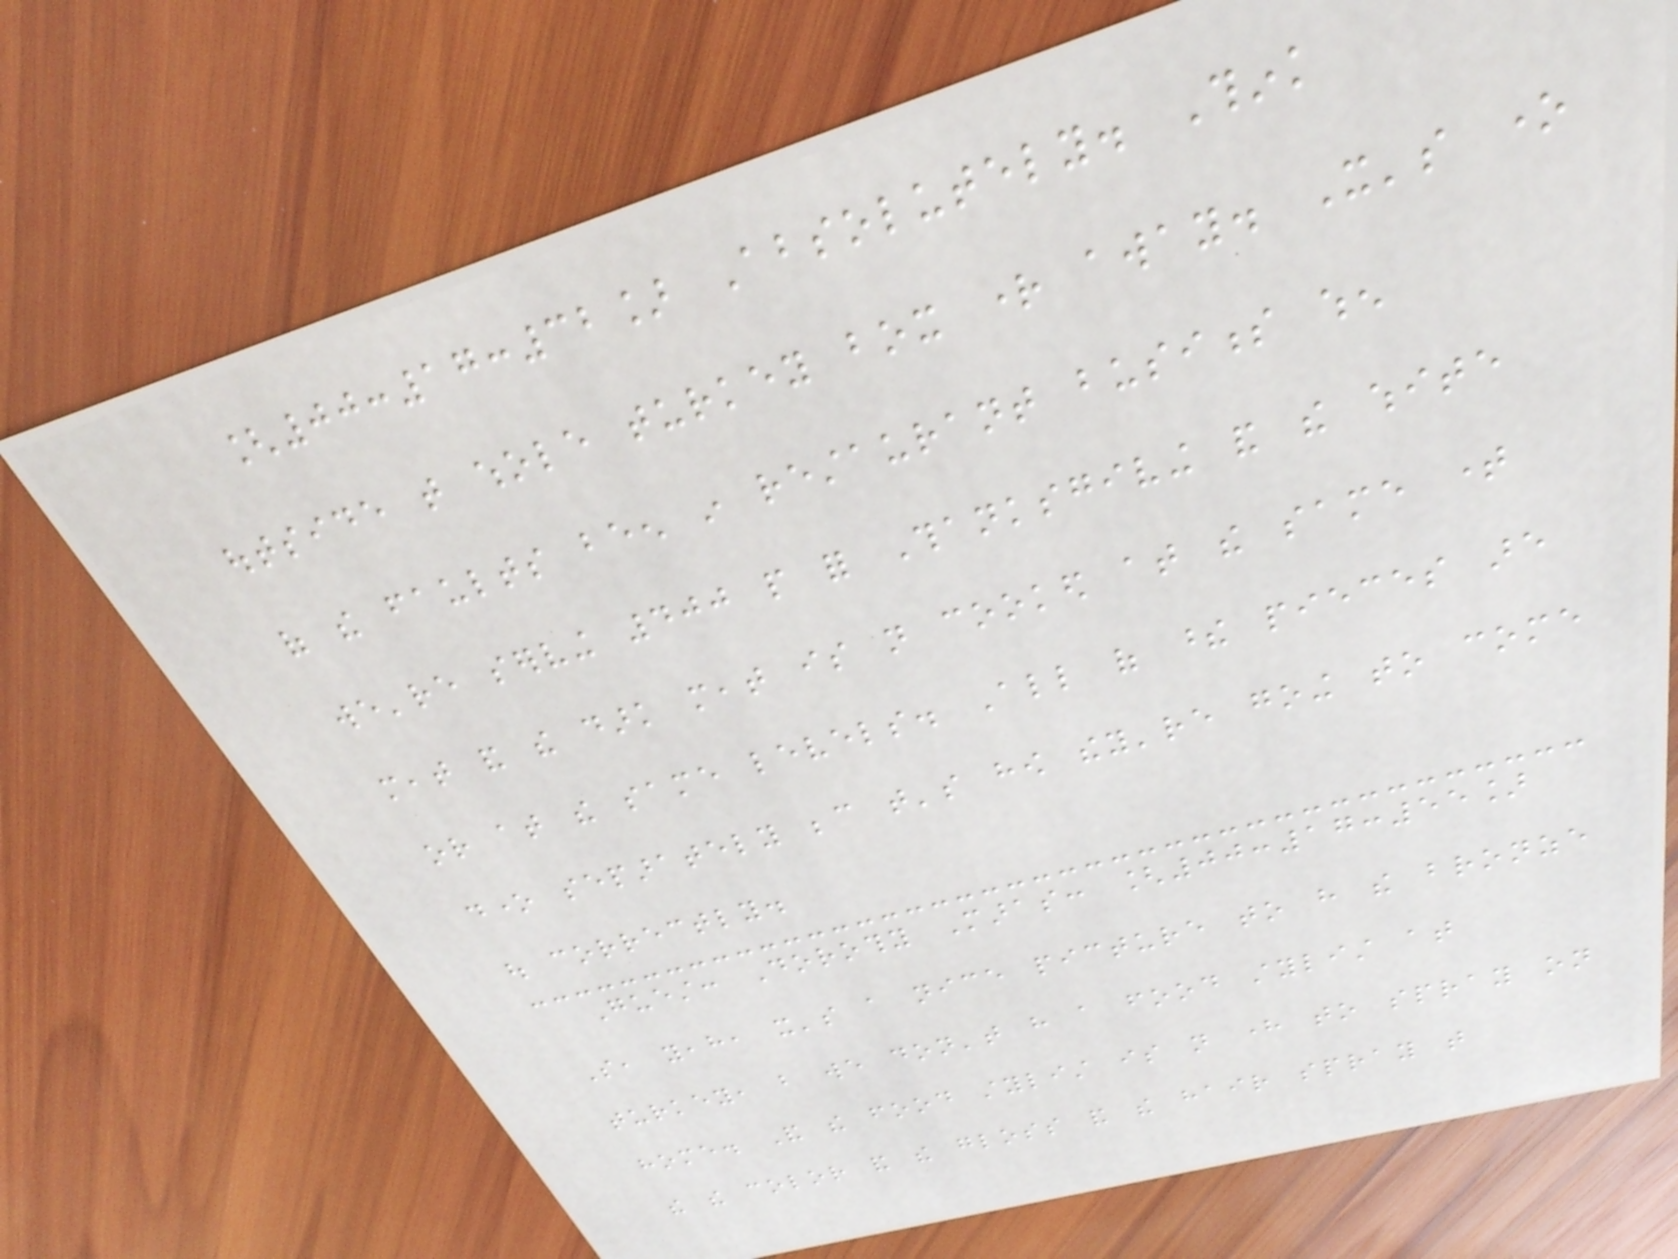[00:17:32] Absolutely. Think
outside that whole turkey box right away. It's one
of the faults been in restaurant business when
we're serving 400 people for Thanksgiving and the white
meat and the dark meat is not cooked at the same time
or at the same levels. All of these pieces are
done separately because that's how they're going to come
out correctly.
Guest: Dorothy Maras: [00:17:55]
So, yeah, it's a nice picture to have the bronze
turkey, but we don't have a food stylist at
home. And the food stylist is not here to spray on
the the color and the gloss and the hair spray that
